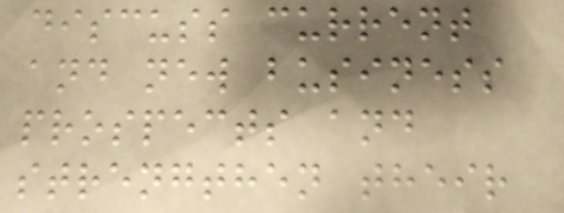discuss current
and new business
prospects and
strengthen their
